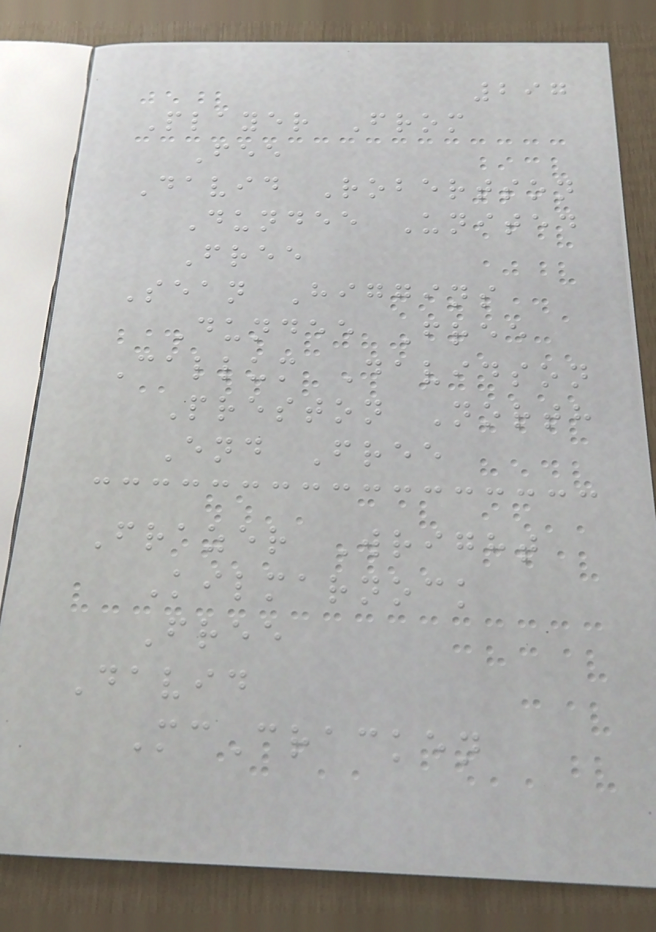297
Player From
Fee
David Robertson
Dundee United
Free
Sean Higgins
Dundee Free
Callum Davidson
Preston North
End Free
Frazer Wright
Kilmarnock
Free
David
McCracken
